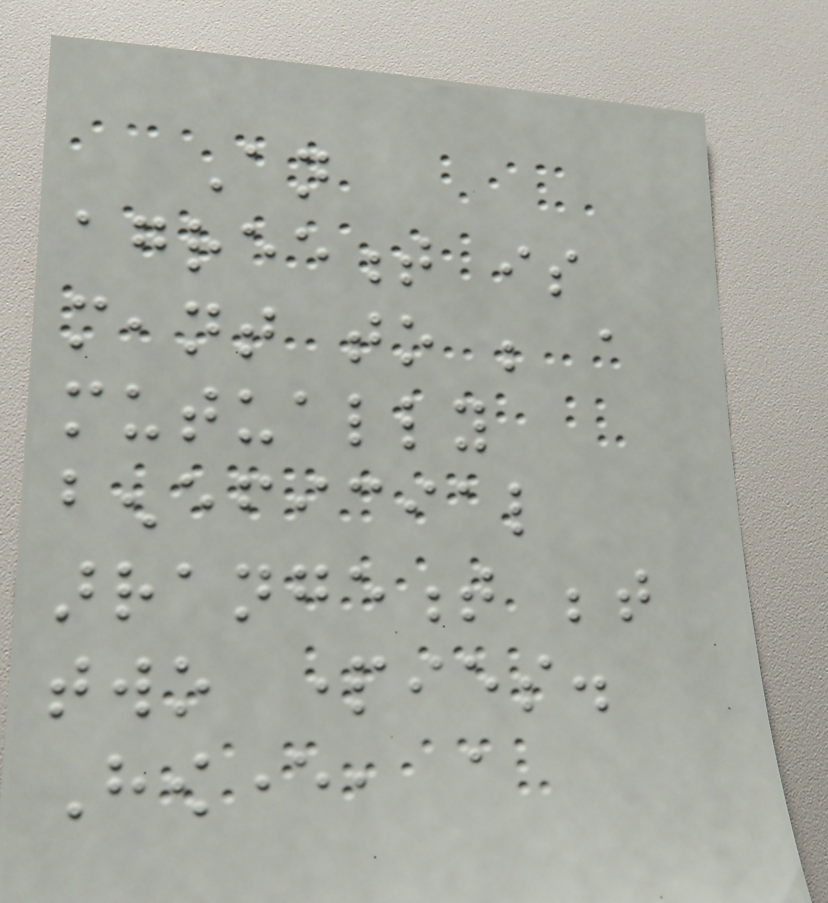An
agreement is
meant to be a
mutually
beneficial
arrangement between
two parties.
However, a
